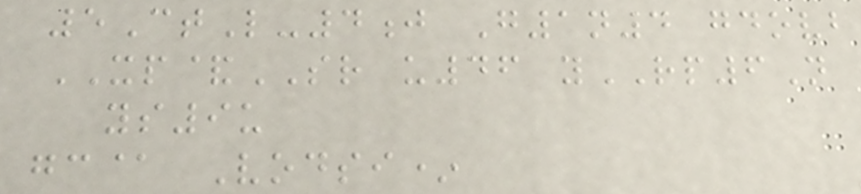5CtL-4j G1n4 gdovb
XP&SR u46 yRP6N
ys9u
gc@ Vodsi*
